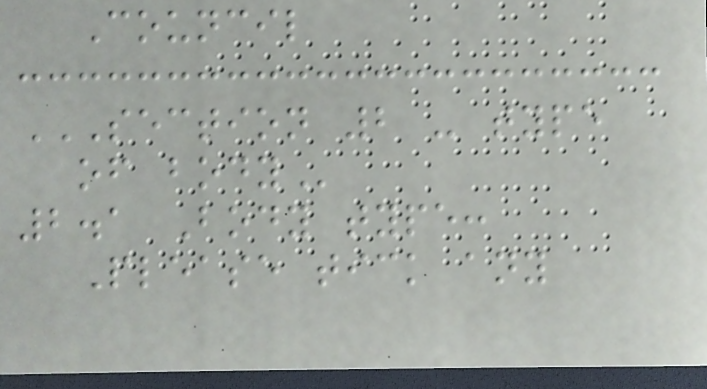Council
SECTION 2 - TYPE
OF BODY
2.1 Body type:
Please tick any
